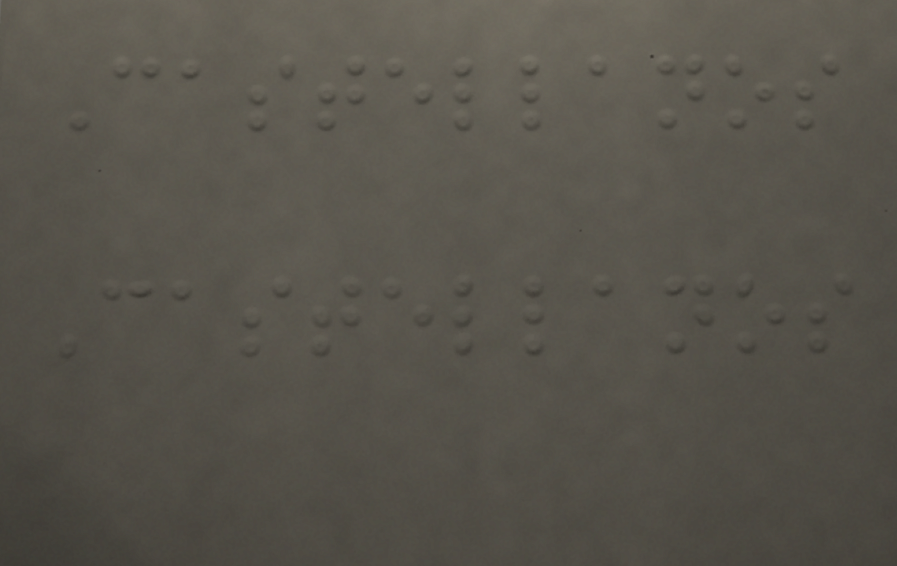Castellanos
Castellanos
